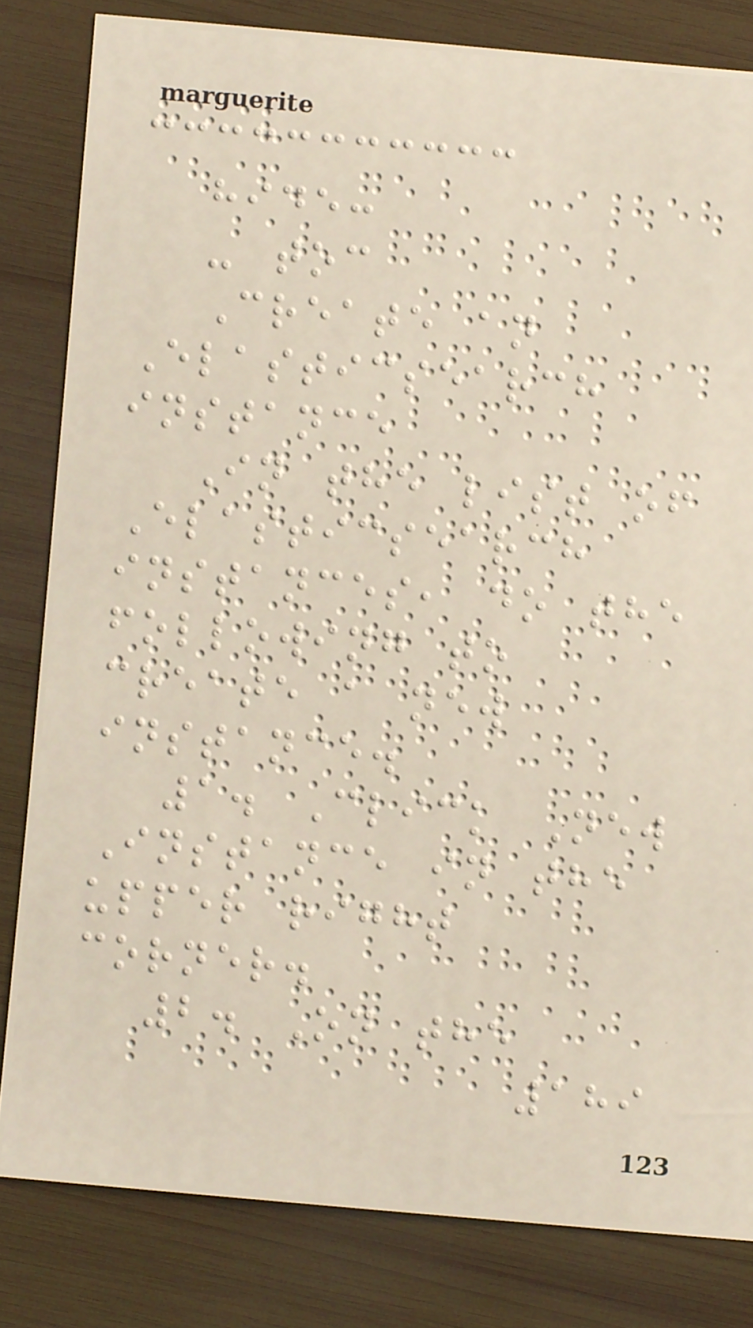hide:
- toc
Create an
Elasticsearch
instance
In the list of
Elasticsearch
instances, do the
following to
create a new
instance.
1. Click New
Instance in the
upper right
corner.
2. On the
189
